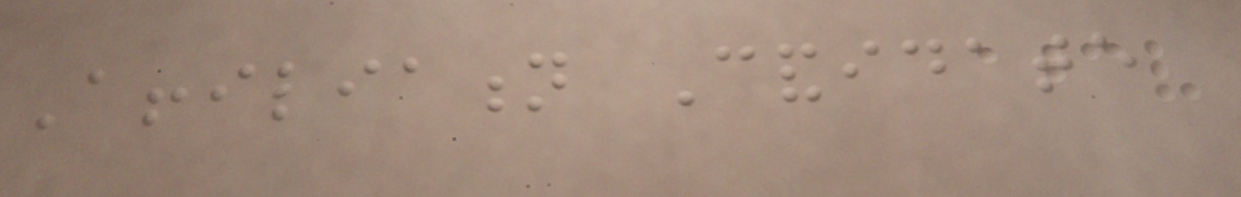Affiliation Candidate
